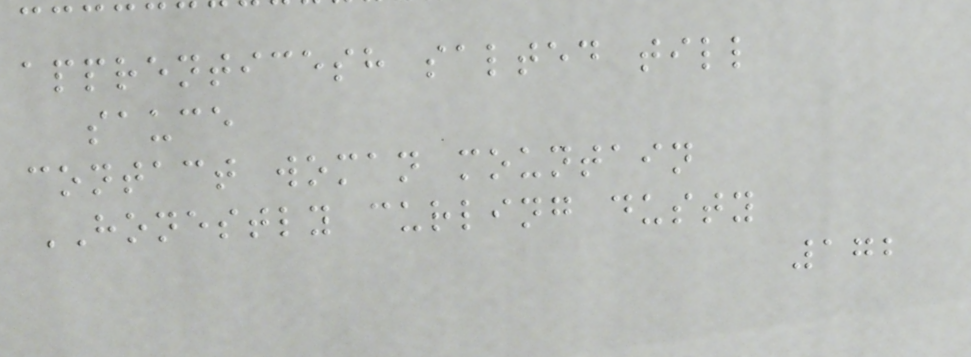apprenticesh salted till
sauce
contact woman mountain
HONESTLY curling dusty
172
